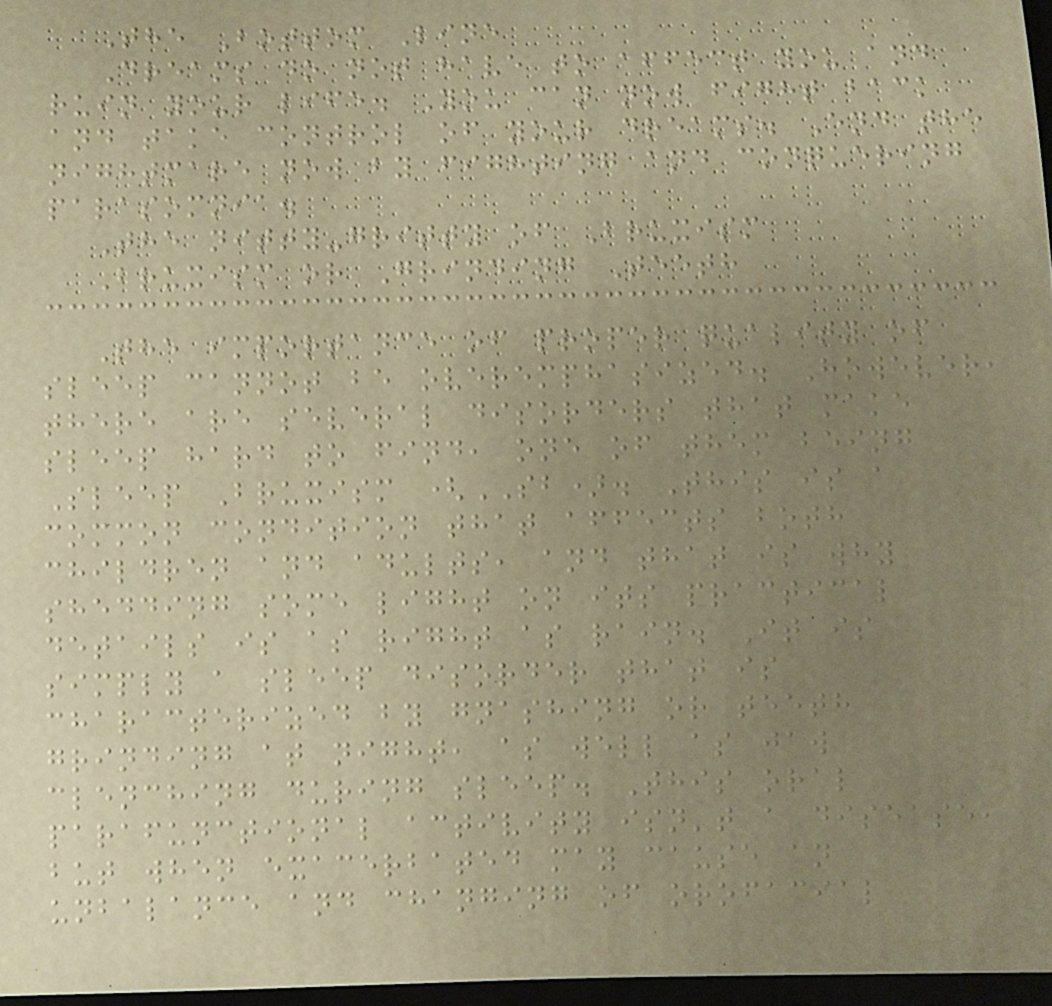The Bottom Line
Dreams do not have to affect you and
ruin your life. You can now fight back
and take control of your dreams. End the
nightmare now by fighting and conquering
parasomnia.
The nitty-gritty of Bruxism
Bruxism or Grinding Teeth
The importance of proper quality of
sleep cannot be overemphasized. However,
there are several disorders that make
sleep hard to find, one of them being
Sleep Bruxism (SB). This is a
common condition that affects both
children and adults, and that is why
shedding some light on its practical
details is as right as rain. It is
simply a sleep disorder that is
characterized by gnashing or teeth
grinding at night, as well as jaw
clenching during sleep. This oral
parafunctional activity isn't a disease,
but when exacerbated may cause an
unbalance and changing of orofacial
